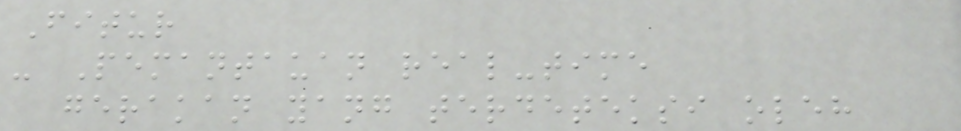Fitur
- Pemantauan real-time
gerakan yang terdeteksi oleh
